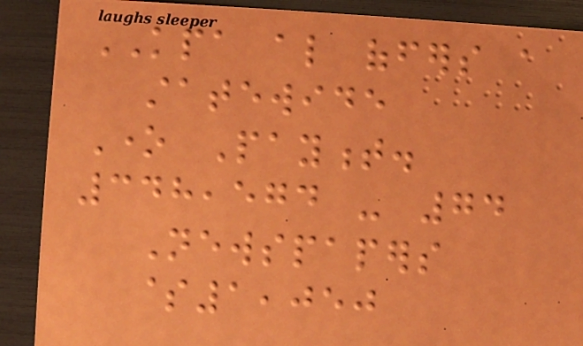KPA also offers a
statewide
One Payment.
348,574 - 74
Newspapers
$1,050
